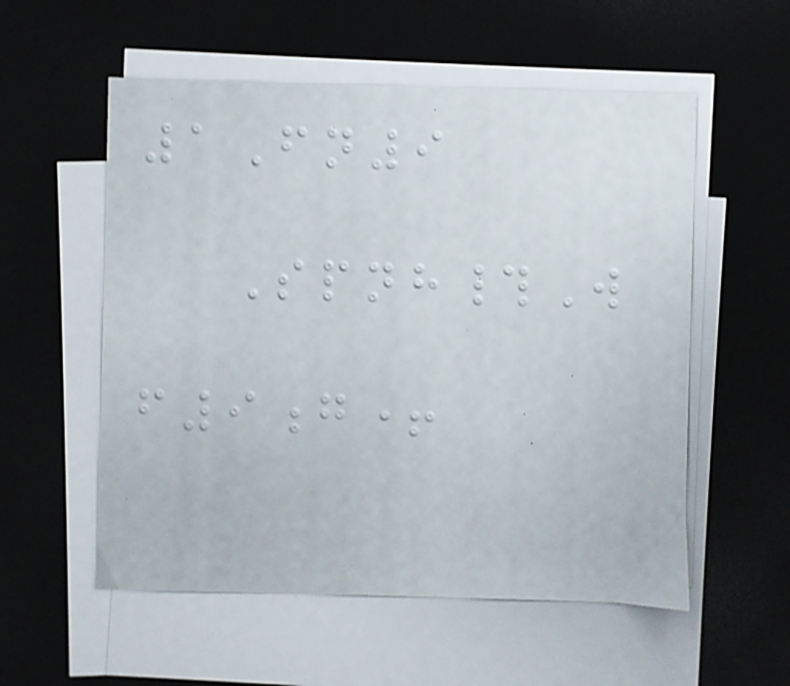1Fn9
Spnh#W
f9g+
